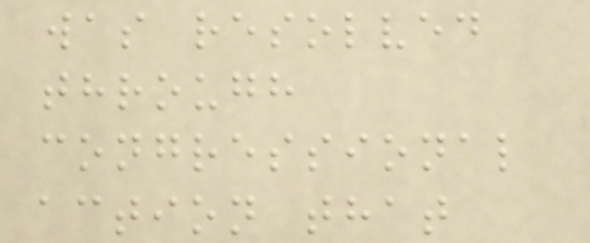was resolved
through
congressional
action that
